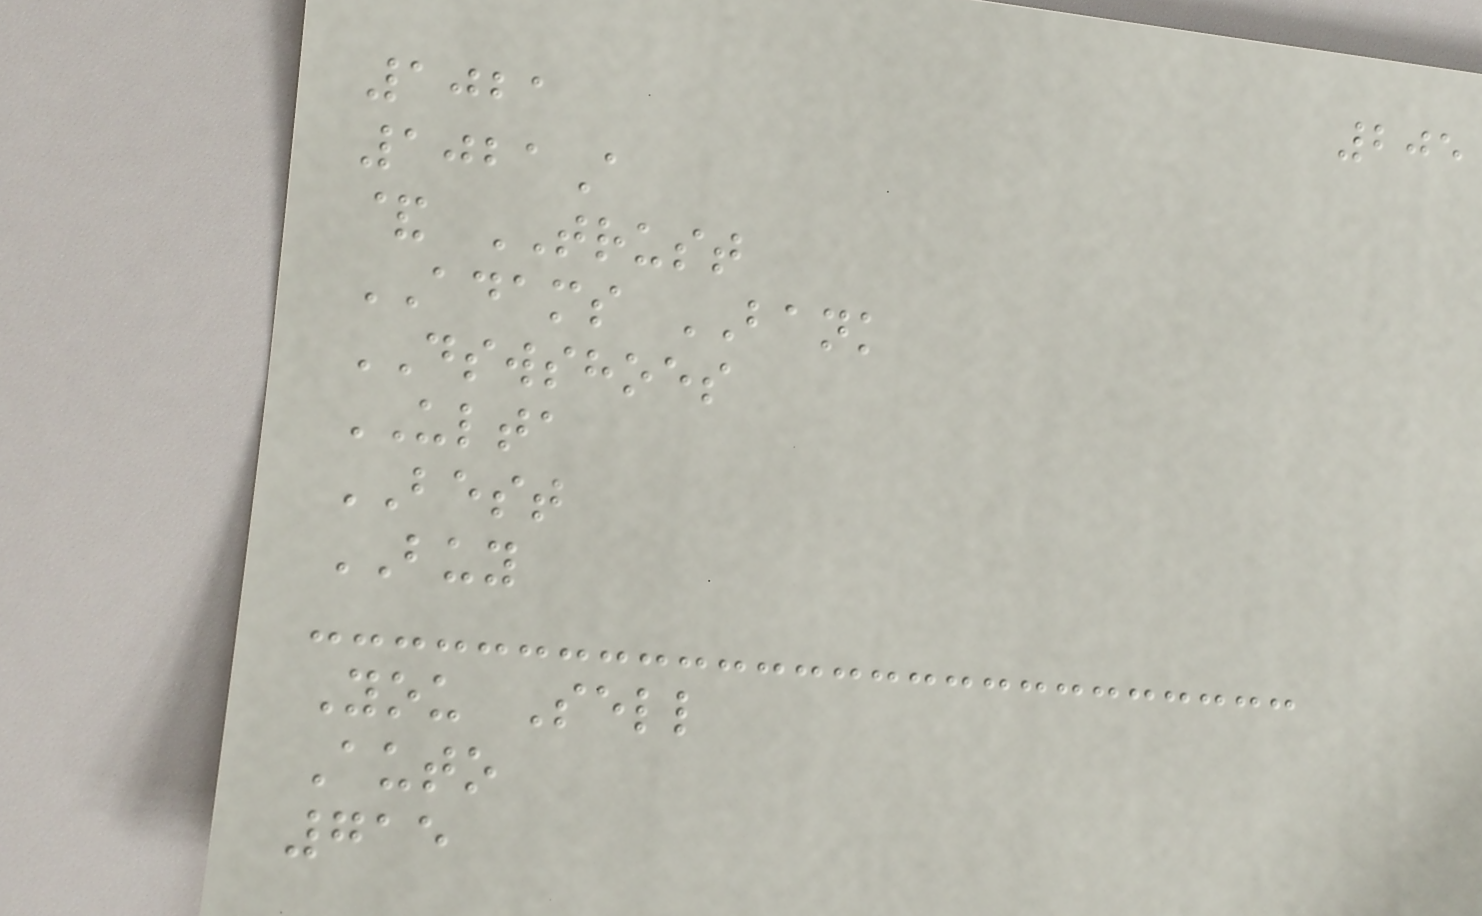205
1021
1021A
& TRUST
ADAMS BANK
DSWSHOES
ULTA
BEST
BUY
You Sell
Auto
715
